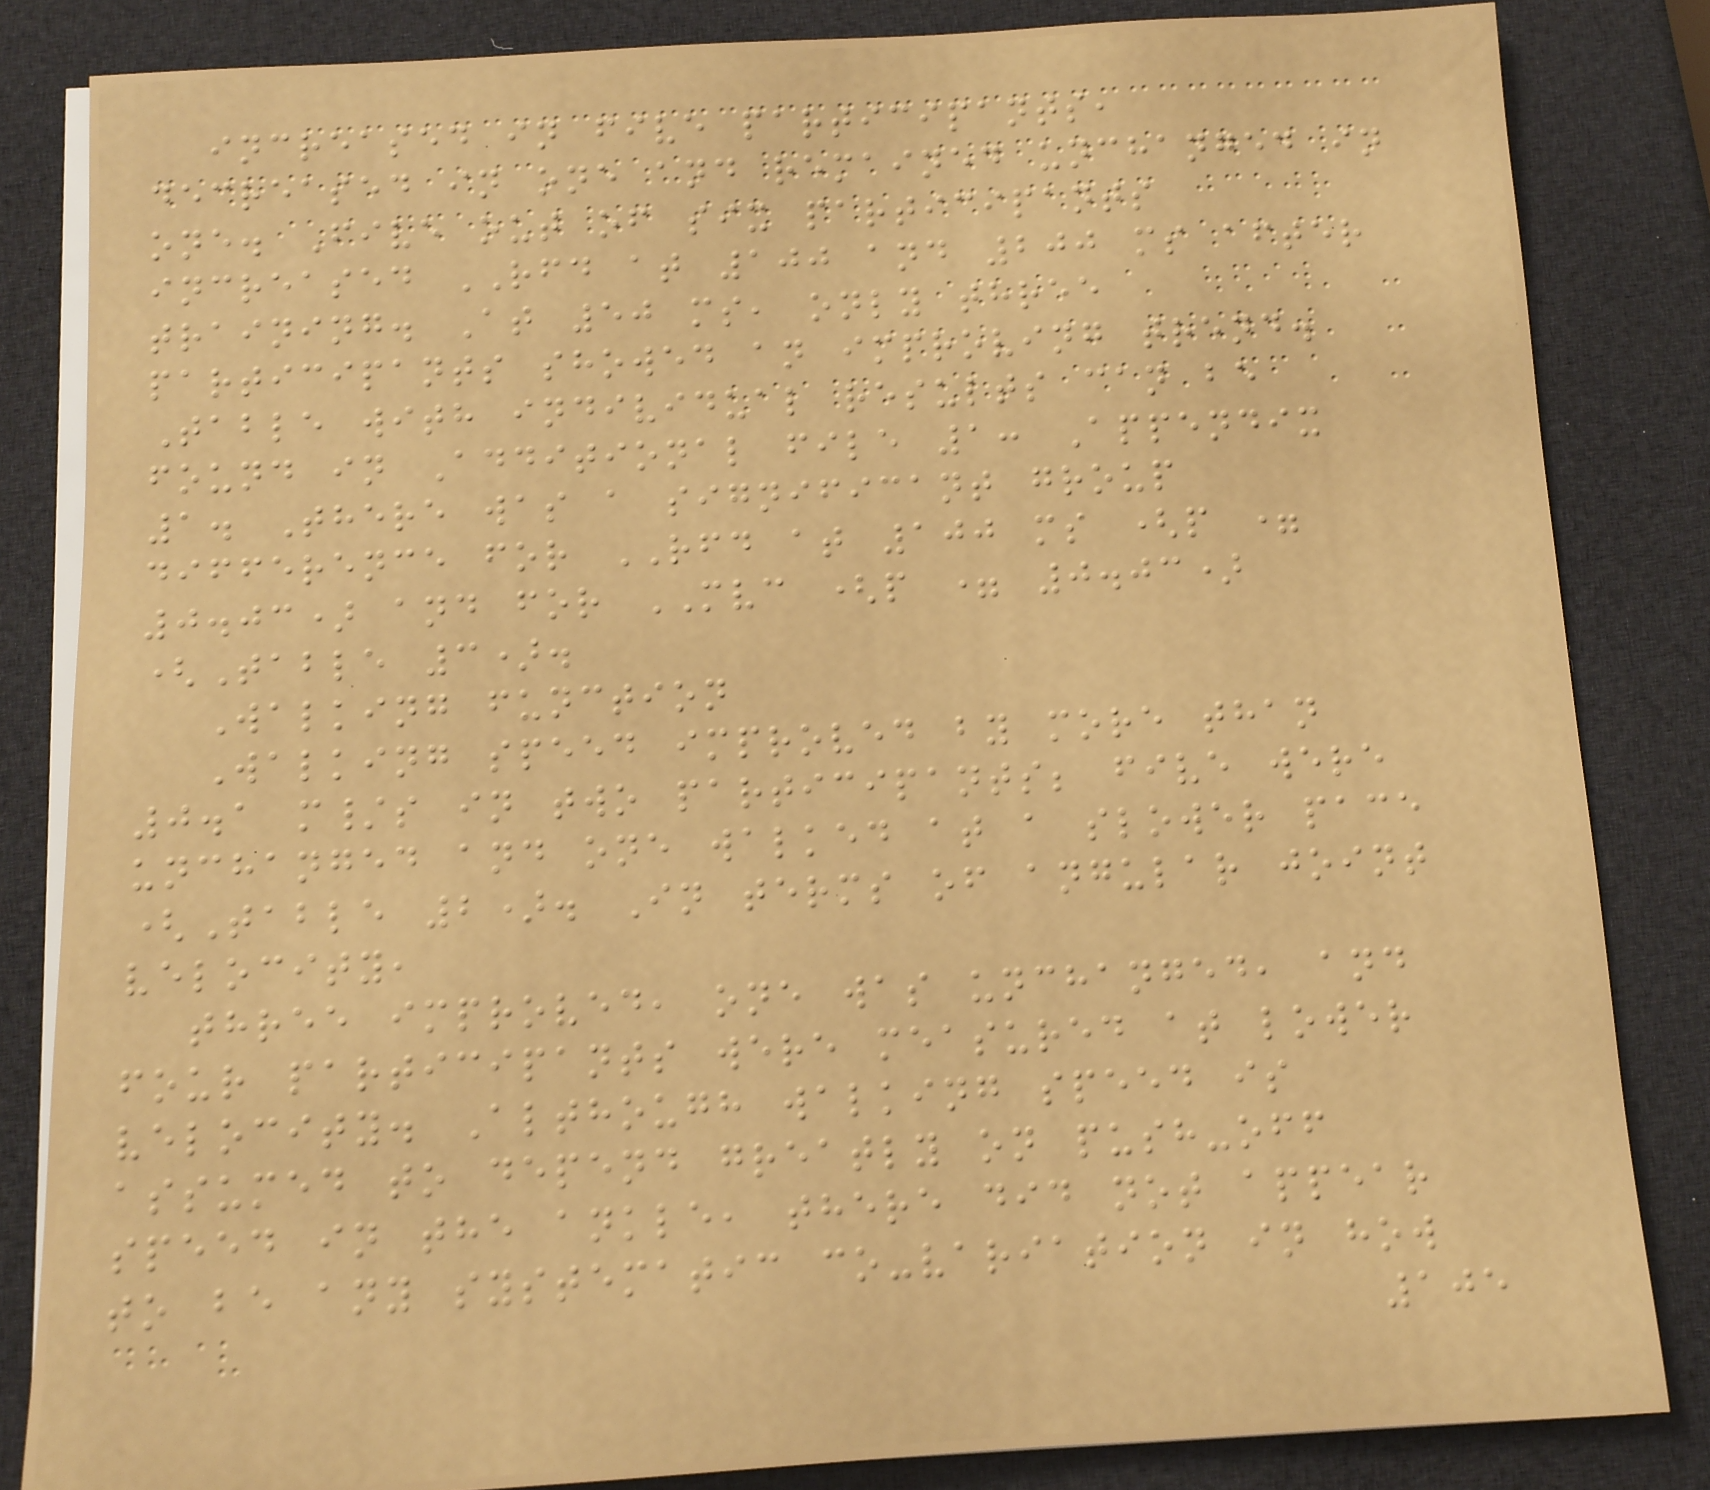increased in five participants,
decreased in one and remained unchanged in
one. Five out of six participants
increased RFD at 100 and 200 ms after
training. At 50 ms, only three
participants showed an improving trend.
Table with individual results can be
found in Additional file 1: Appendix
1. There was a significant group
difference for RFD at 100 ms (p =
0.03) and for MVC (p = 0.03)
(Table 3).
Walking function
Walking speed improved by more than
0.1 m/s in two participants; five were
unchanged and one walked at a slower pace
(Table 2). In terms of angular joint
velocity,
three improved, one was unchanged, and
four participants were measured at lower
velocity. Although walking speed is
assumed to depend greatly on push-off
speed in the ankle, there did not appear
to be any systematic co-variation in how
105
